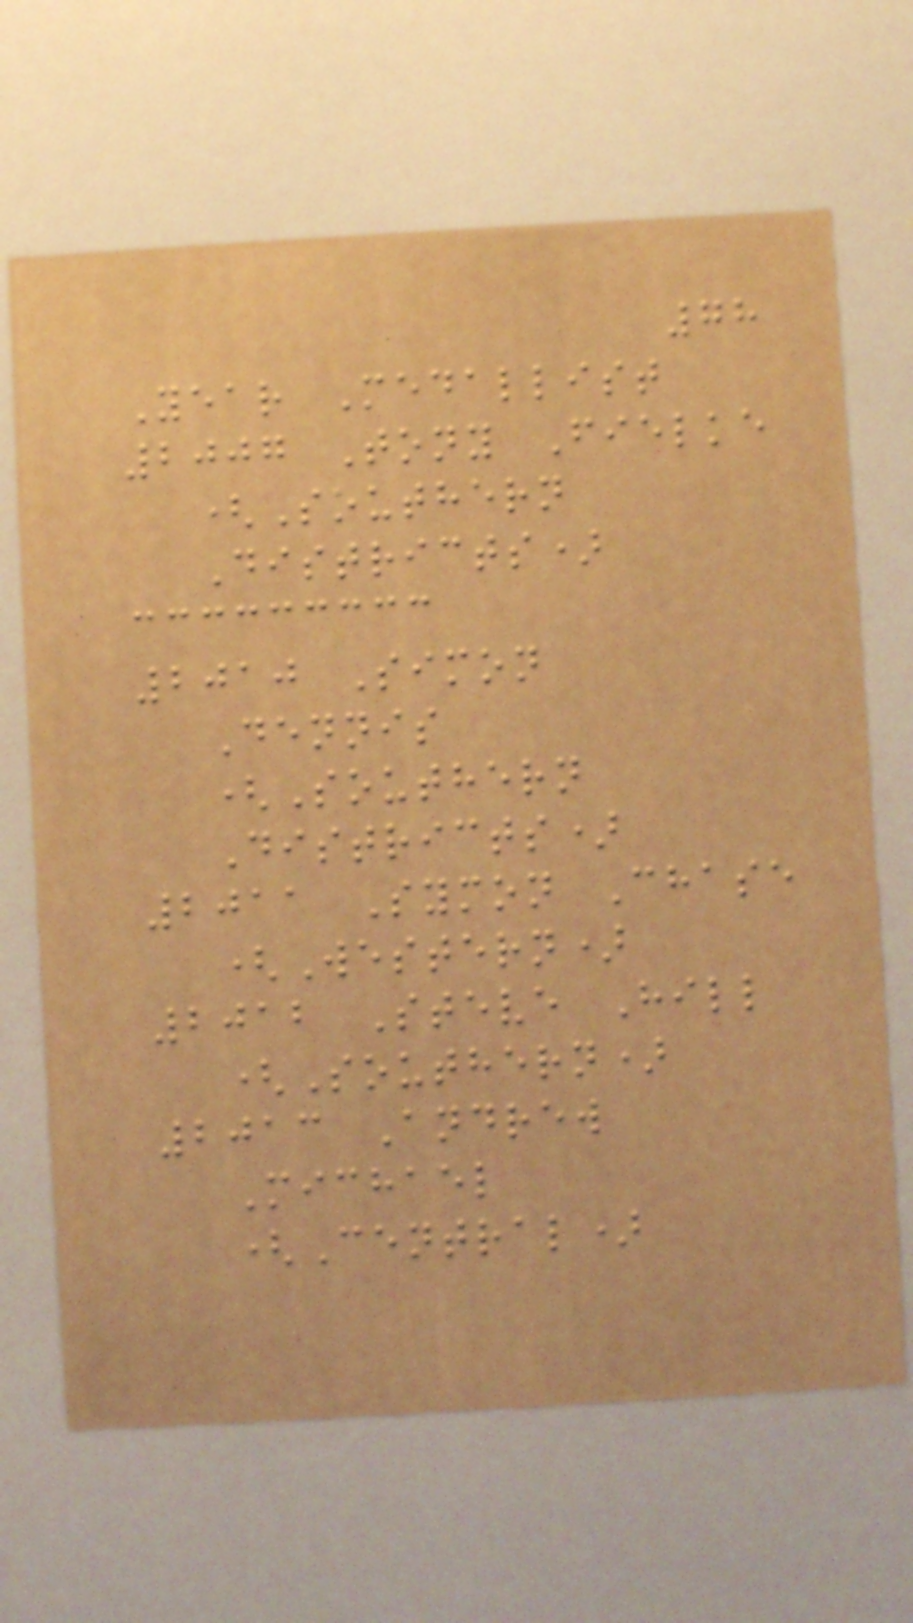78
Year Medallist
2007 Tony Fielke
(Southern
Districts)
2010 Simon
Dennis
(Southern
Districts)
2011 Symon Chase
(Western)
2012 Steve Hill
(Southern)
2013 Andrew
Michael
(Central)
